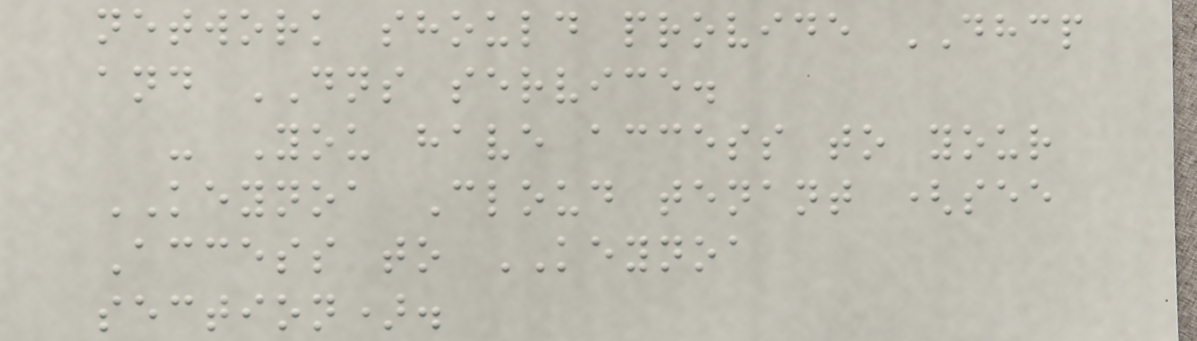network should provide DHCP
and DNS service.
- You have access to your
KEYNOA Cloud tenant (see
Access to KEYNOA
section).
